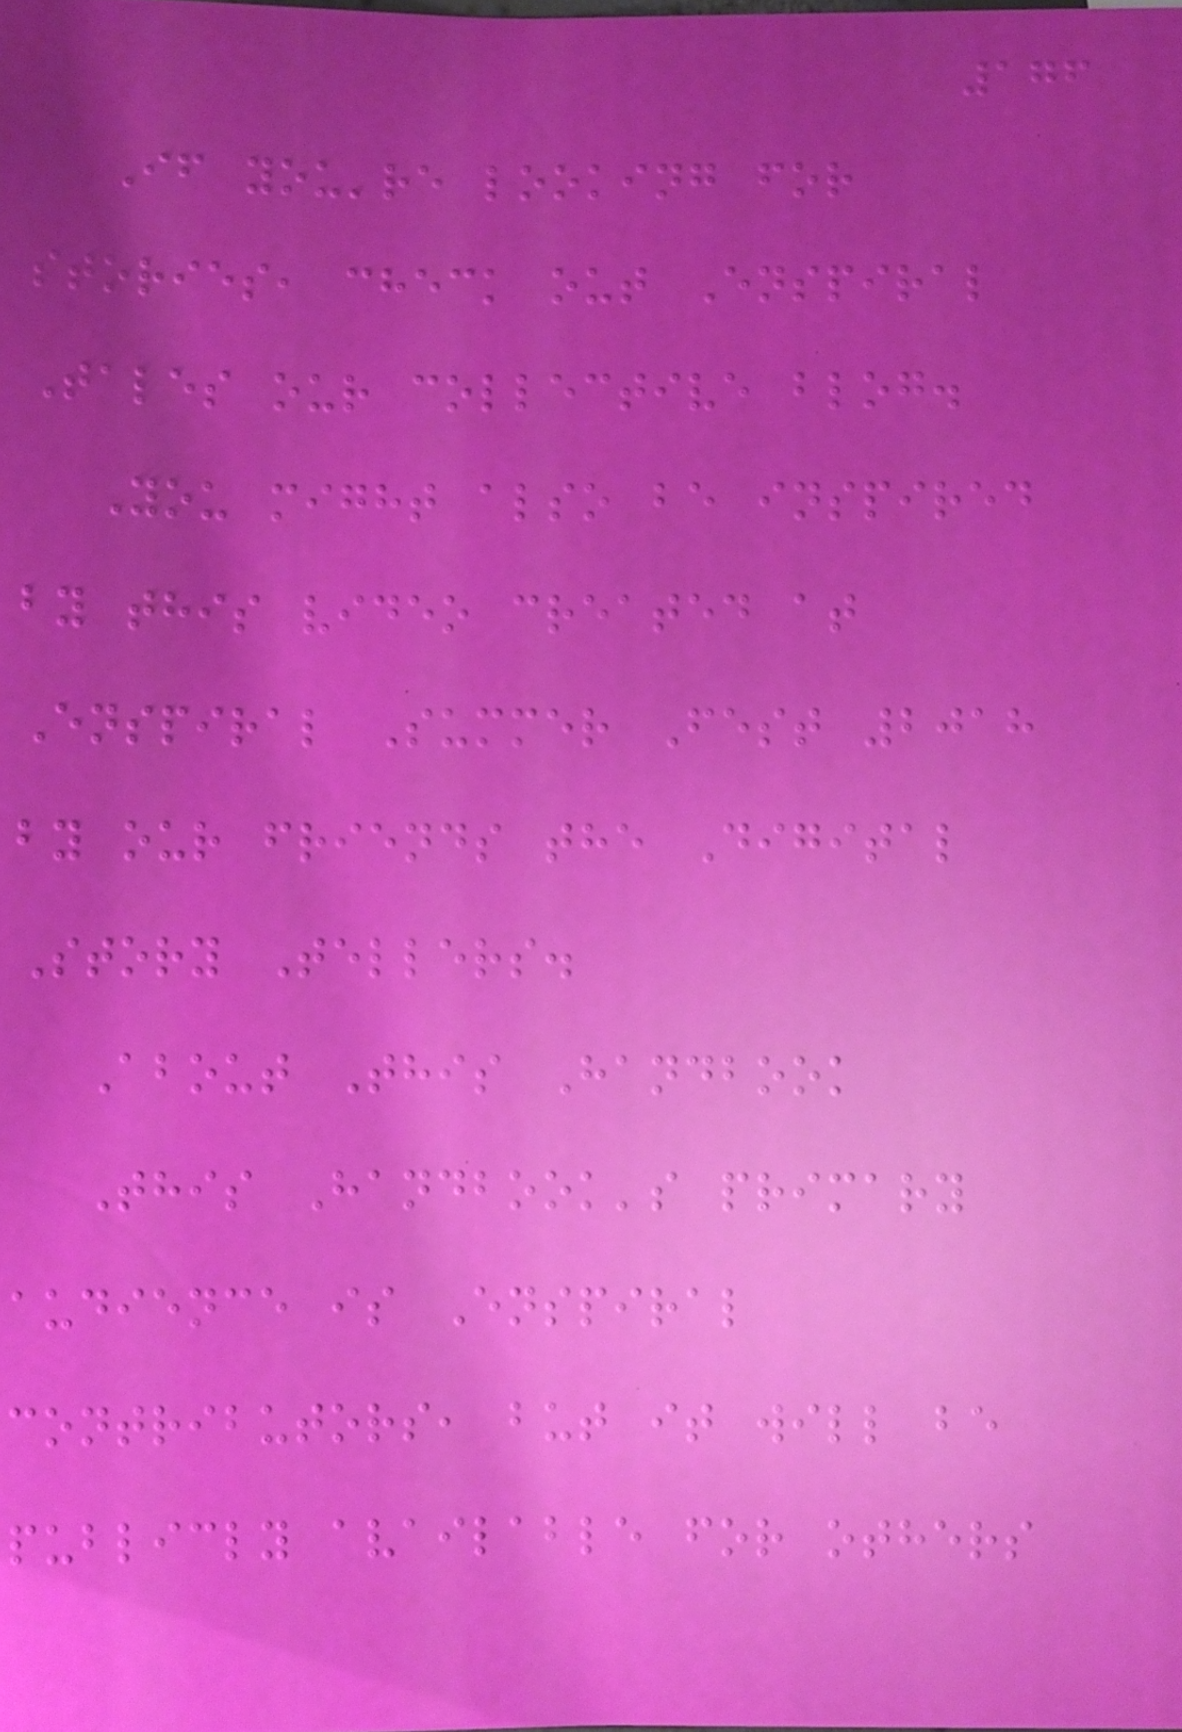176
If you're looking for
stories, check out Enspiral
Tales our collective blog.
You might also be inspired
by this video created at
Enspiral Summer Fest 2018
by our friends the Digital
Story Tellers.
About This Handbook
This Handbook's primary
audience is Enspiral
contributors, but it will be
publicly available for others
